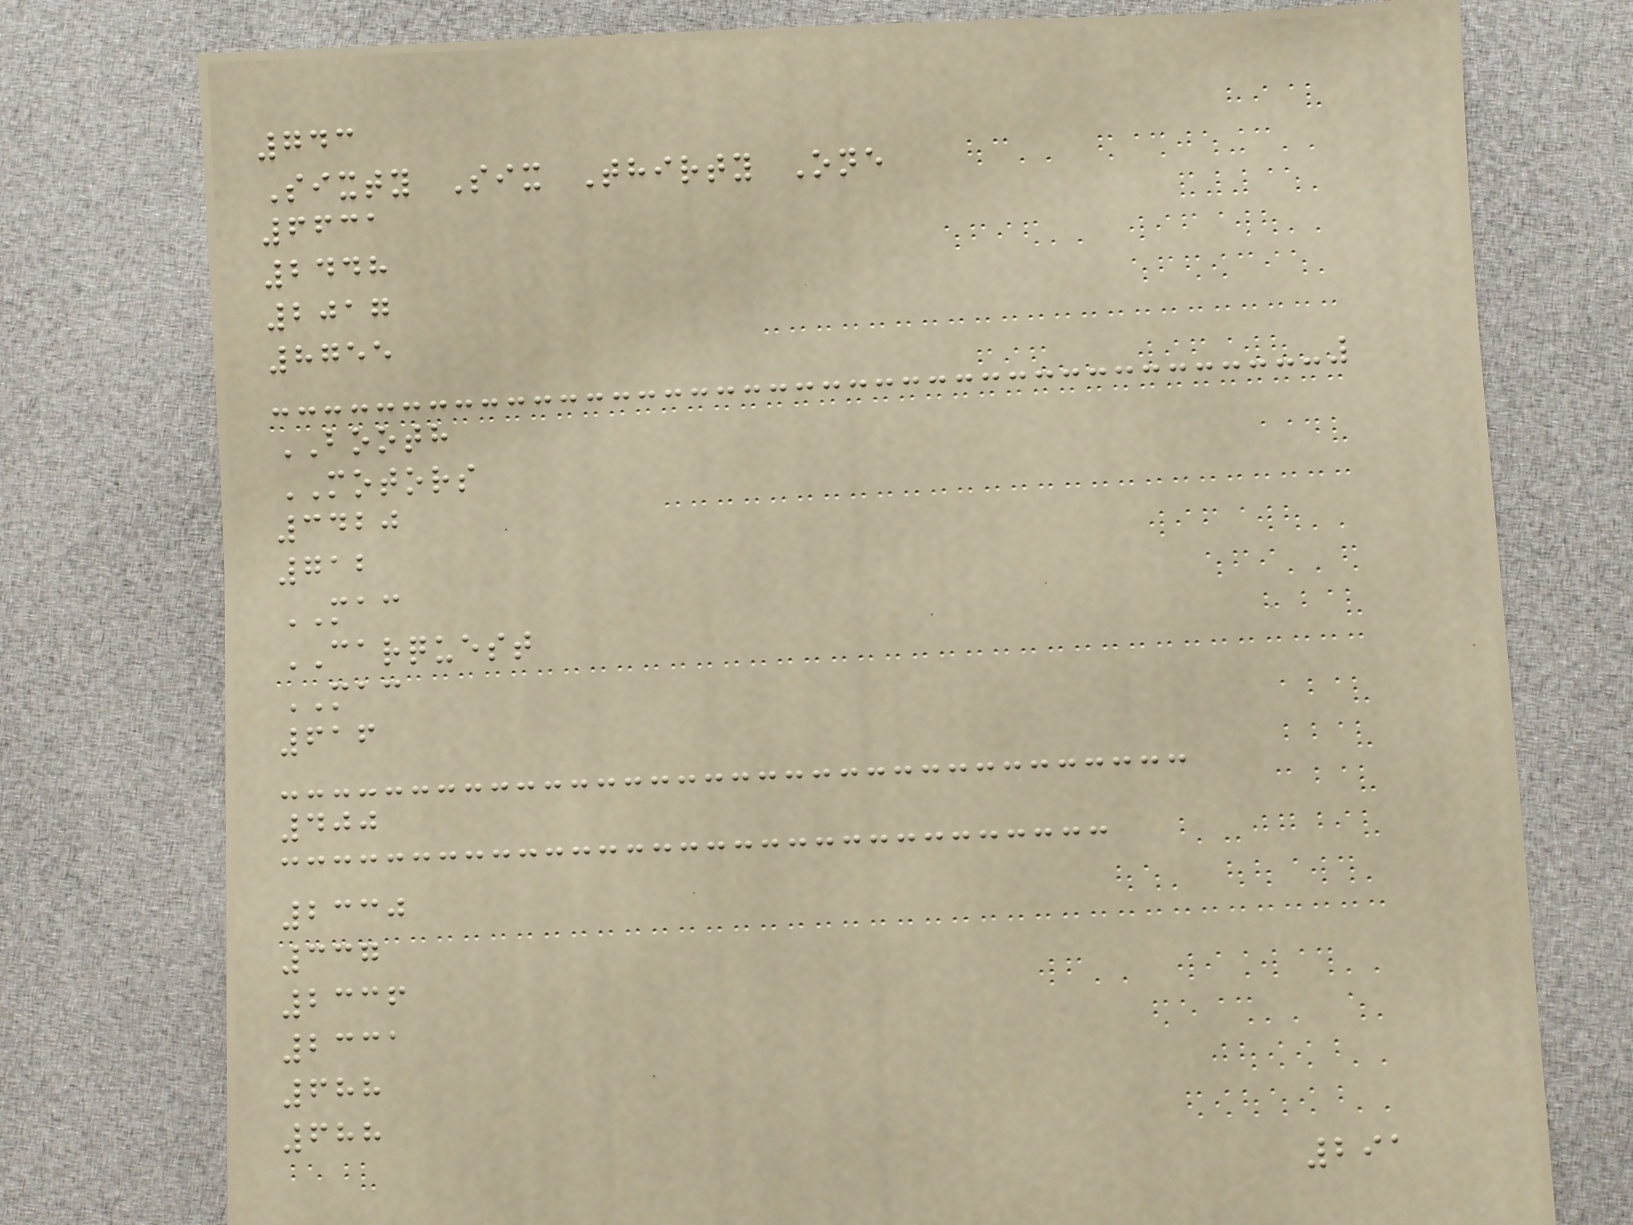743
Sixty Six Thirty One
6631
2448
2017
8755
BOOTH
MOTORS
3420
712
MAC
CARQUEST
MAC
616
400
2330
337
2336
2331
688
688
291
